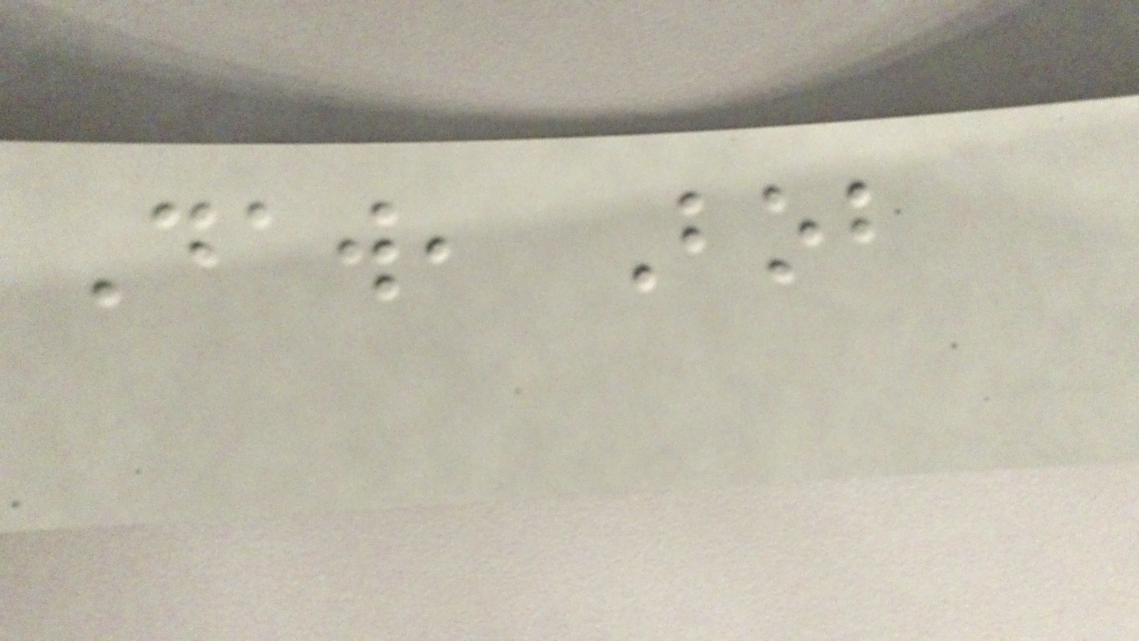Daw, Bob
